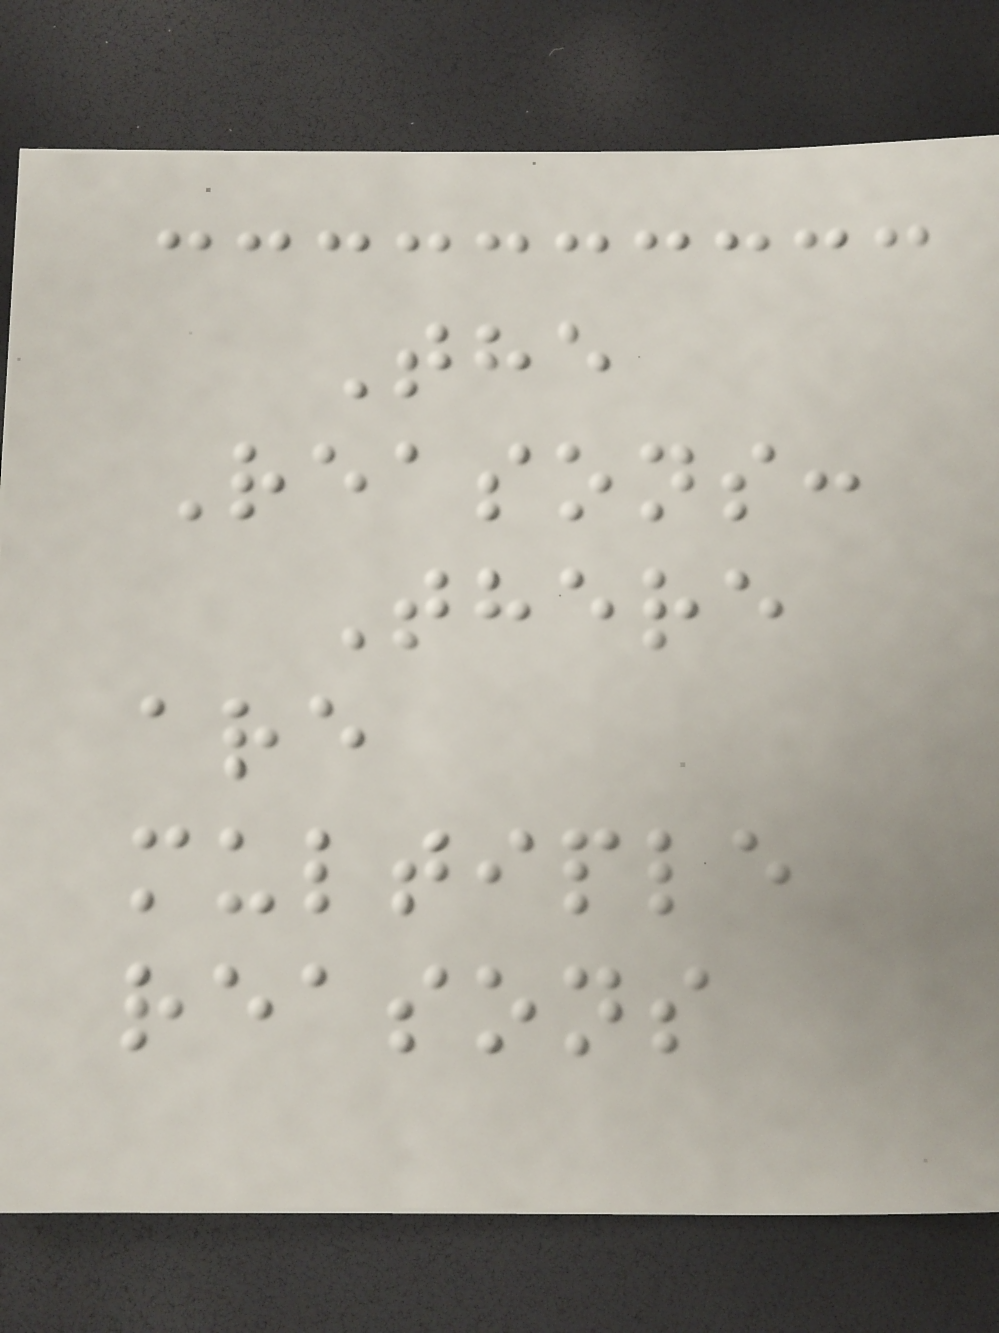The
Reasons:
There
are
multiple
reasons
